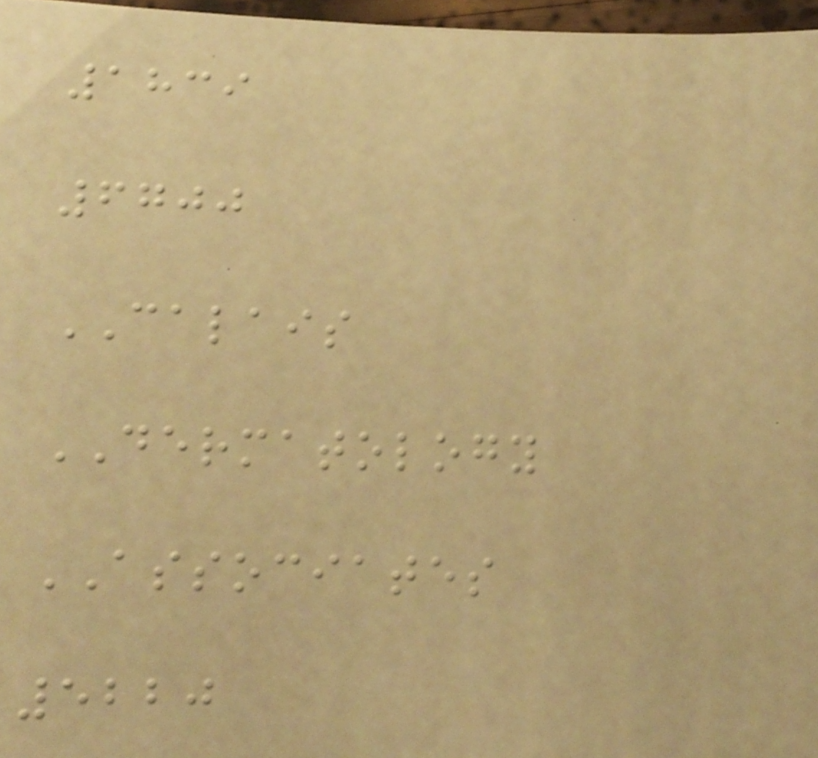1839
6700
CALAIS
DERMATOLOGY
ASSOCIATES
5220
